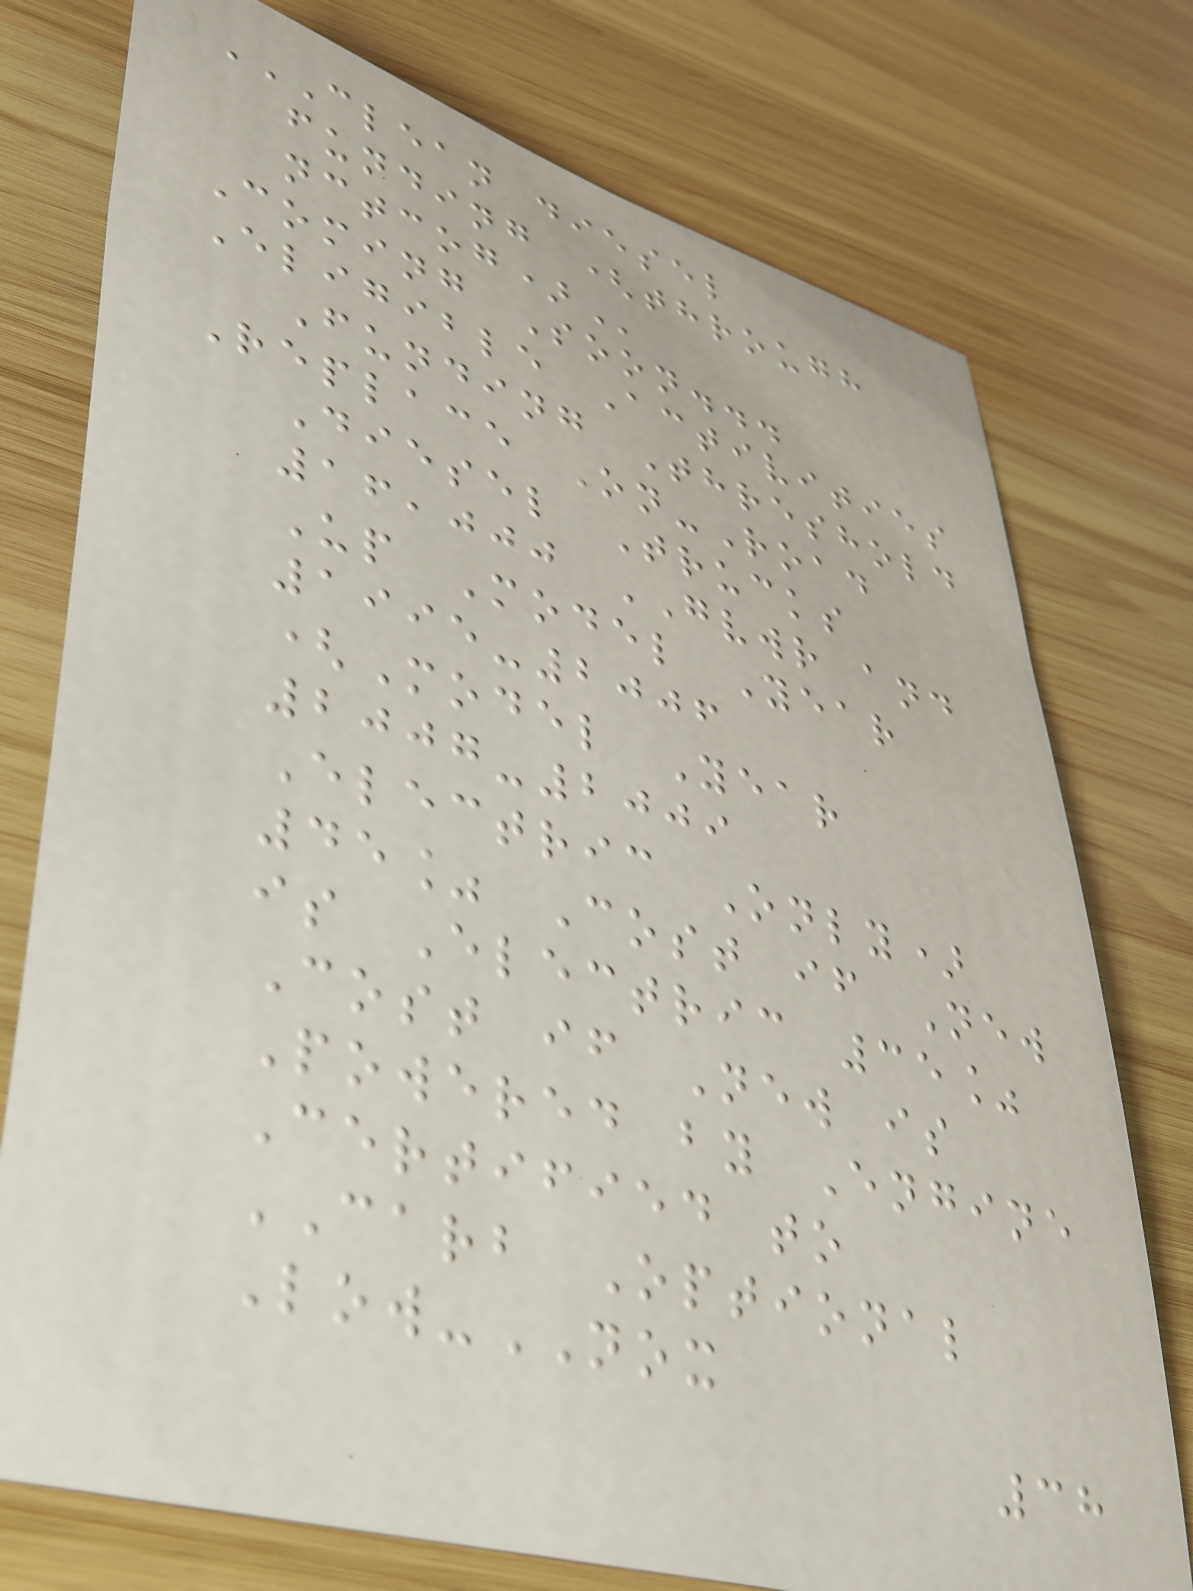CLEAN DIESEL
FUNDING (THROUGH
NCTCOG)
Coming Soon...
Eligible Activities
Funding Threshold
Replace On-Road
Diesel Trucks
16,000 GVWR and
Up Model Year
1995-2006
(Model Year
2007-2009
Electric Only)
45% Cost if New
is Electric 35%
Cost if New is
Powered by Engine
Certified to
CARB Optional
Low-NOX
38
